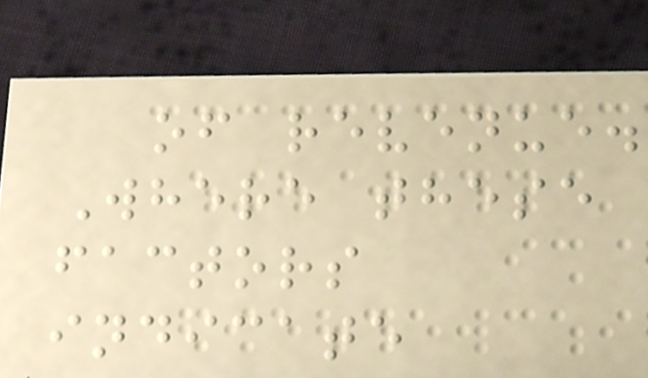of revenue.
Where these
factors
indicate
